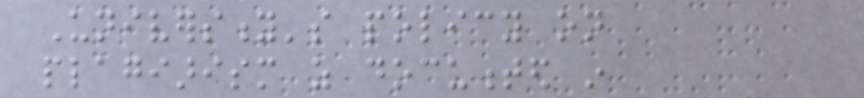University's policy on
plagiarism as documented in
